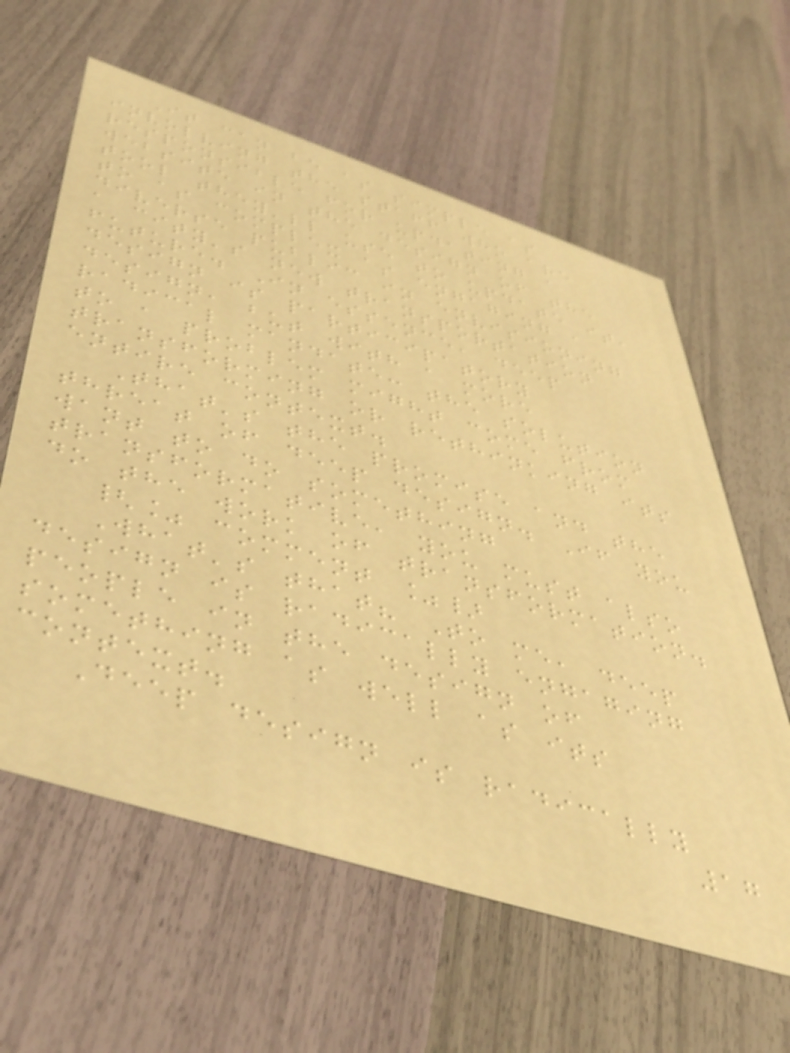It can be as simple as
involving the staff who are
responsible for updating a
website in the design of the
tool they'll use to update it,
to as complex as engaging a
diverse public in envisioning
a city's new transportation
future. In essence, deep
design is participatory
design, but with a more
radical mandate: the solution
to a problem might come from
transforming or rethinking its
entire context.
That's the promise and the
threat of deep design. If you
want to do something
transformative, you must also
do the work of transformation.
{% comment %}
What's that? To me, deep
design is radically engaging
people in the design of
something as well as its
context.
Deep design is radically
17
